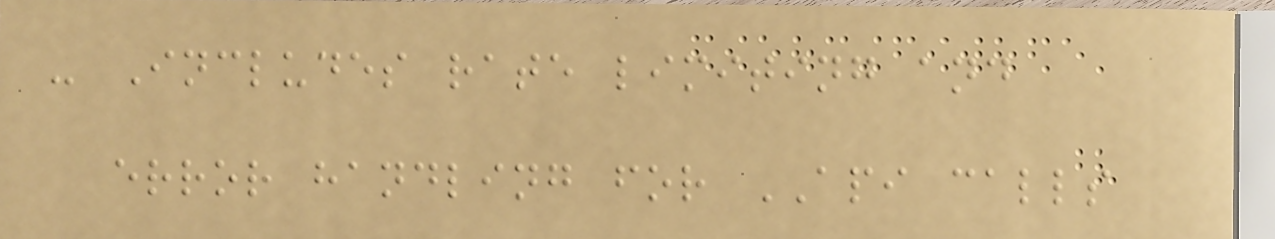- Includes rate limiting and
error handling for API calls
